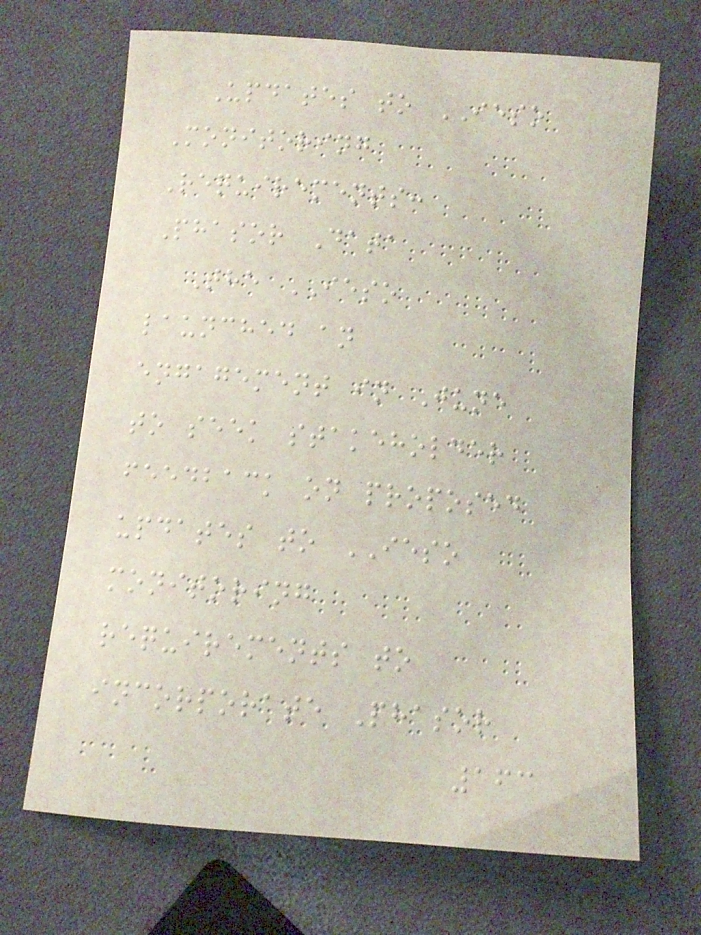Updates to IESO
Monitoring
Requirements:
Phasor Data
The IESO
launched an
engagement in June
to seek stakeholder
feedback on proposed
updates to IESO
monitoring
requirements to
incorporate Phasor
163
